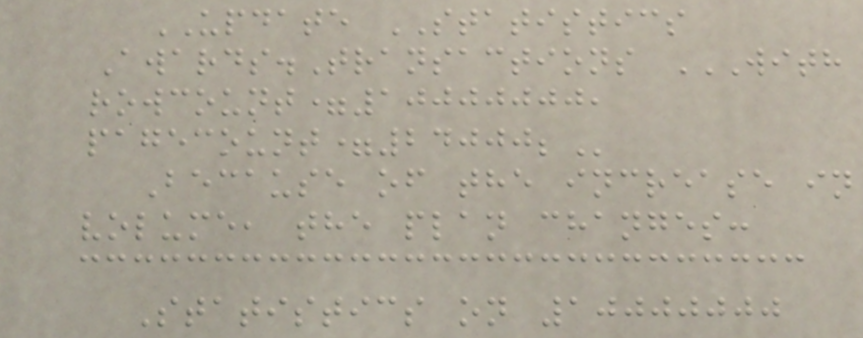UPDATE STATISTICS
Awards.Transactions WITH
ROWCOUNT=10000000,
PAGECOUNT=24000;
Because of the increase in
volume, the plan changes:
Statistics on 10000000
